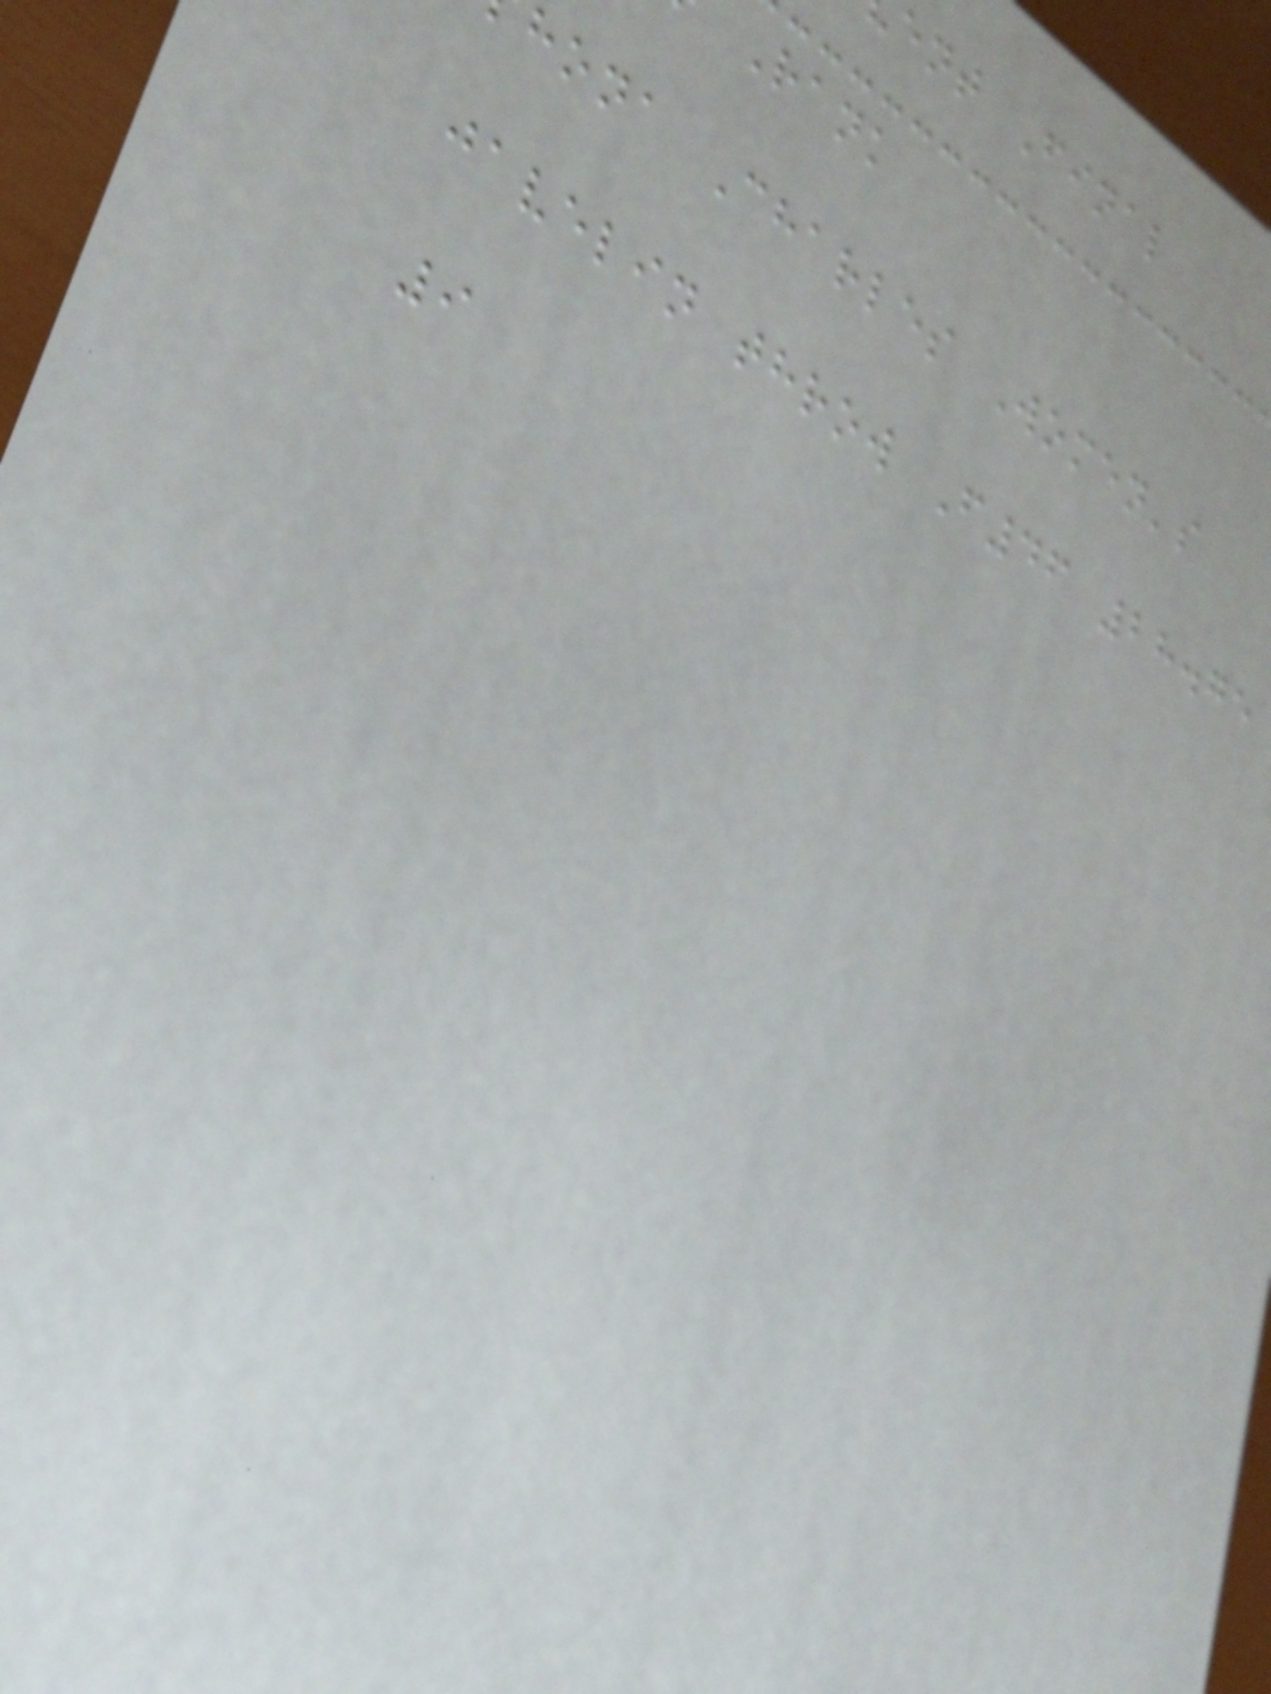ent Final
Rank
hona Charles Women's
javelin throw F46 28.75
9
